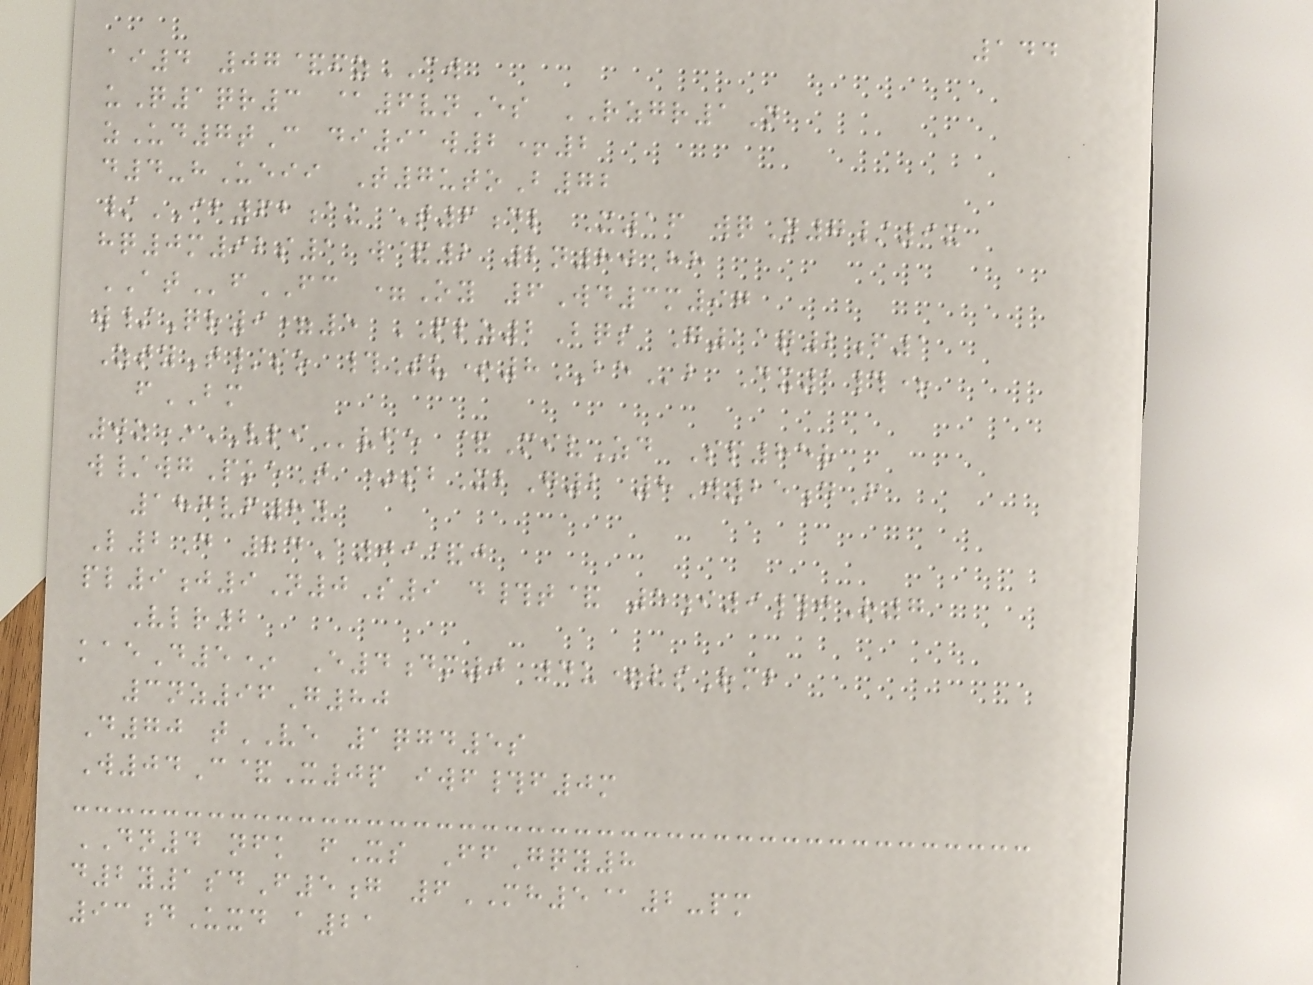144
ai4 07&fzCW
uQ1qr3 @6vnEs RZGR1N
zUd7tC di91w2+2
d4-hUeii T7utoB72
/IB62au T6dl X16 wqN7/9x
hq0m92s1 w&2 2n80Hh
ATfFC =Oy 6Wd3m97
w/Qr9=5 PLZ2Bqs G11q2f1
ZtyT/so #Su+8BEb Dx1#+
fBM
0z*VLIvfe &MivZd Sp85r
w/wgPkeT *sbXbG2 8W25dF
187vf8y
L2D 24A09&j
pl9j9N0S9 d#t& 5i9#jR7
Vlr2
kaeD5* E4dm0 4u=vsRmb
3nz96G80
D70 tVE 1qgd5s
W04C&X0p iwf#f0m
DN4 nfk fXs FfGqy8
d2y1sdF5g 6MH5@2-pm
93dUxd a21
